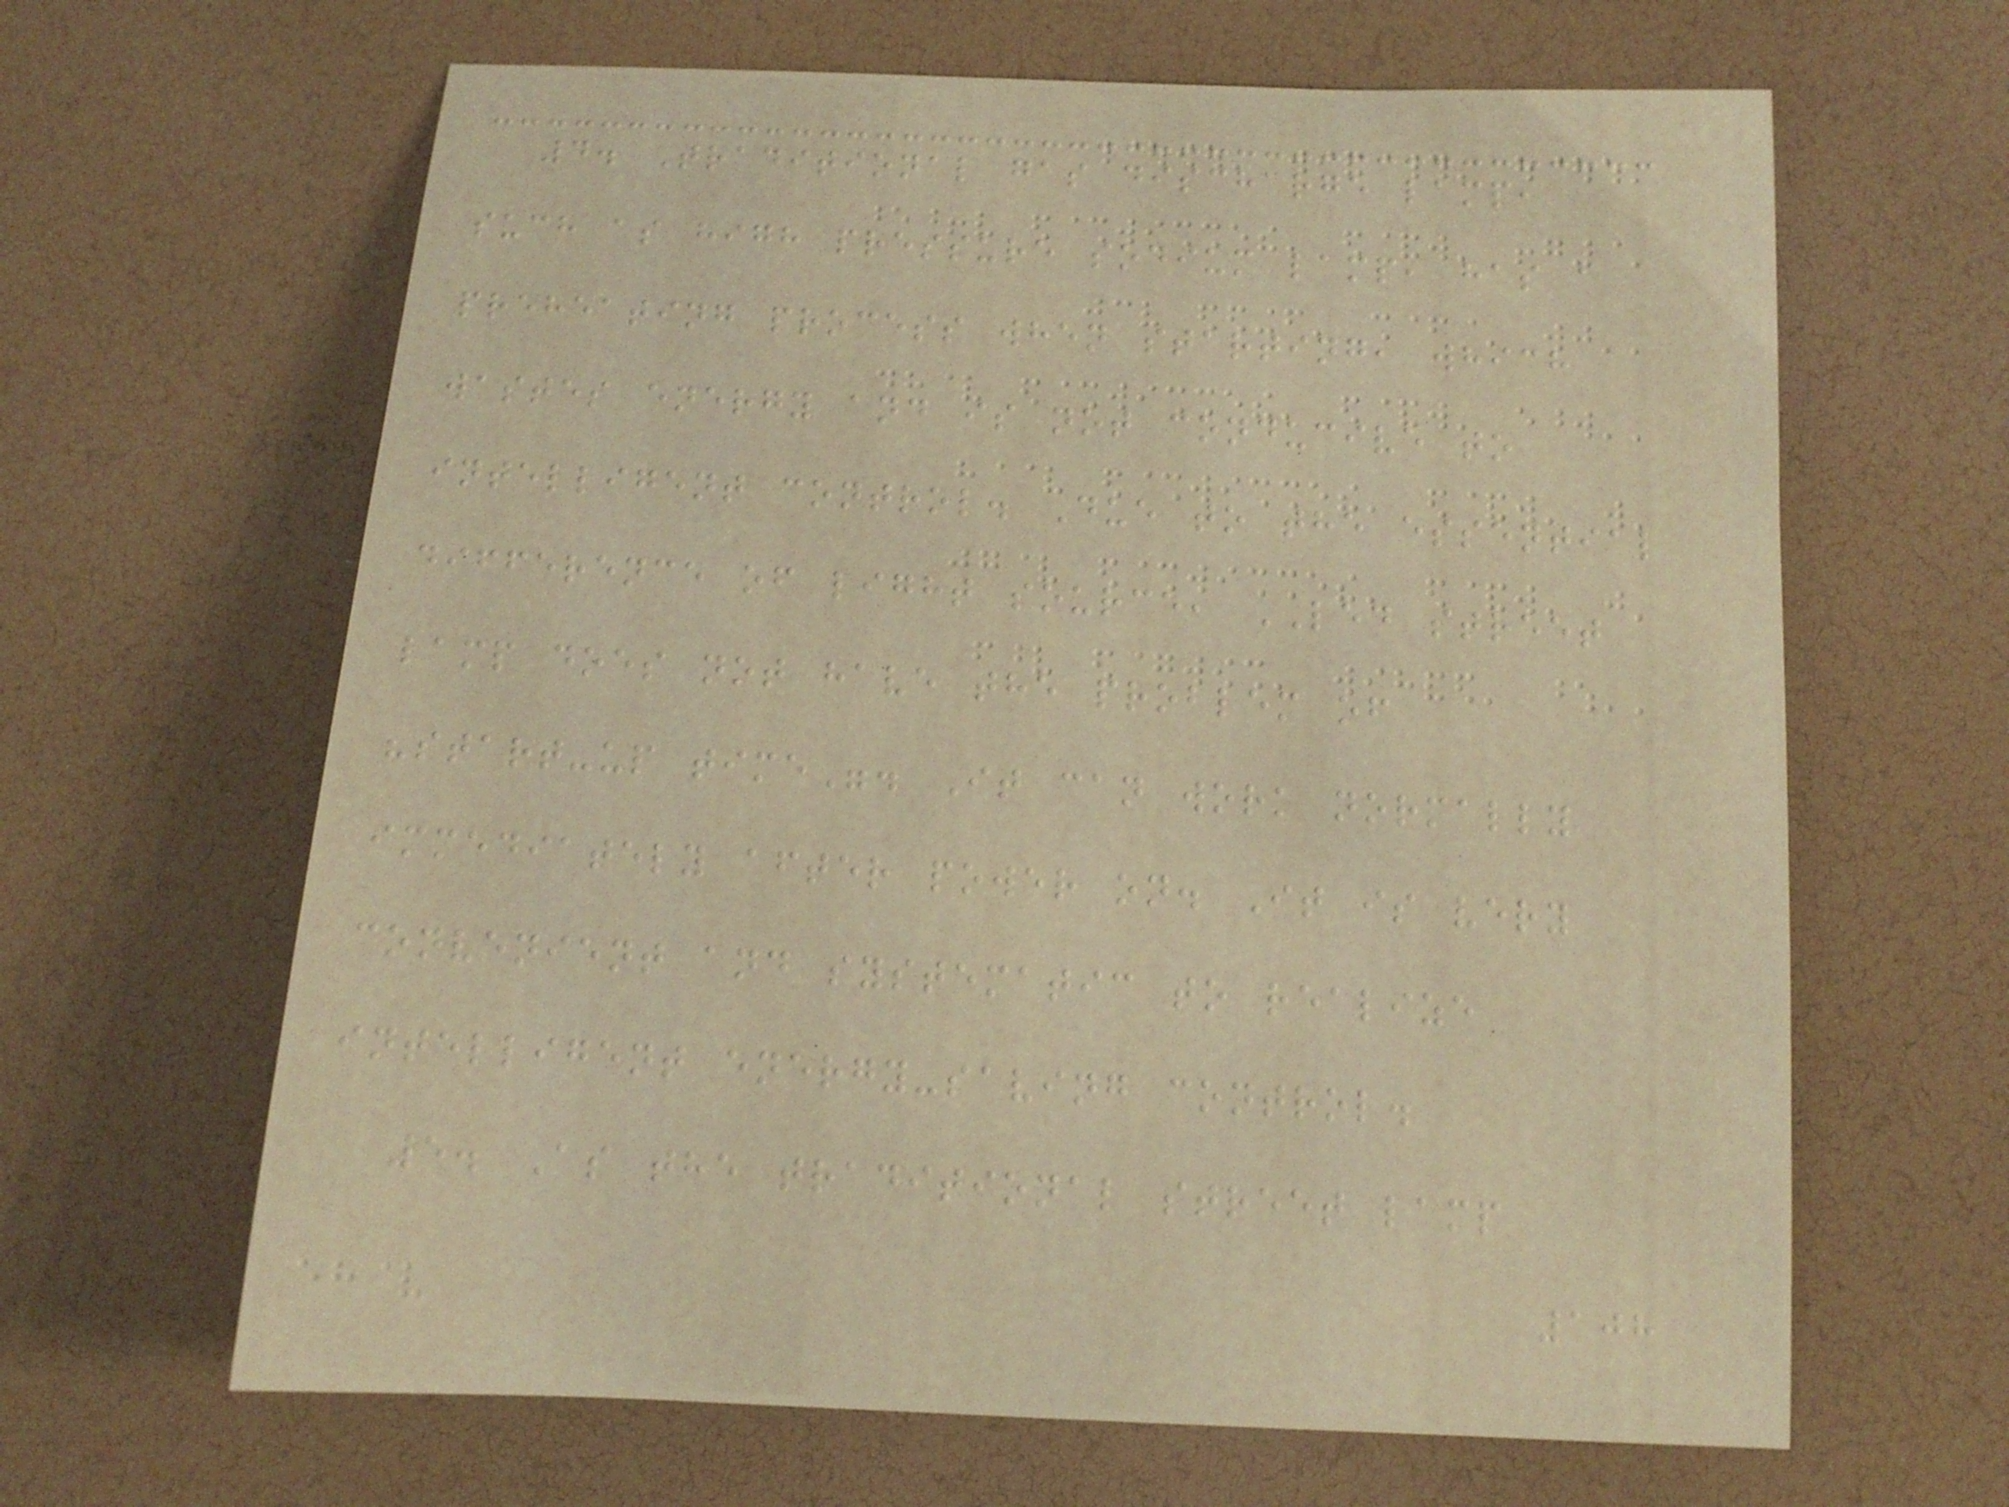4. Traditional gas discharge lamp,
such as high pressure sodium lamp, has a
preheating process when starting, which
wastes energy and is not conducive to
intelligent control. Due to the essential
difference of light source, LED street
lamp does not have the problem of
"start-up time". It can work normally
immediately after power on. It is very
convenient and systematic to realize
intelligent energy-saving control.
5. As the traditional street lamp
108
